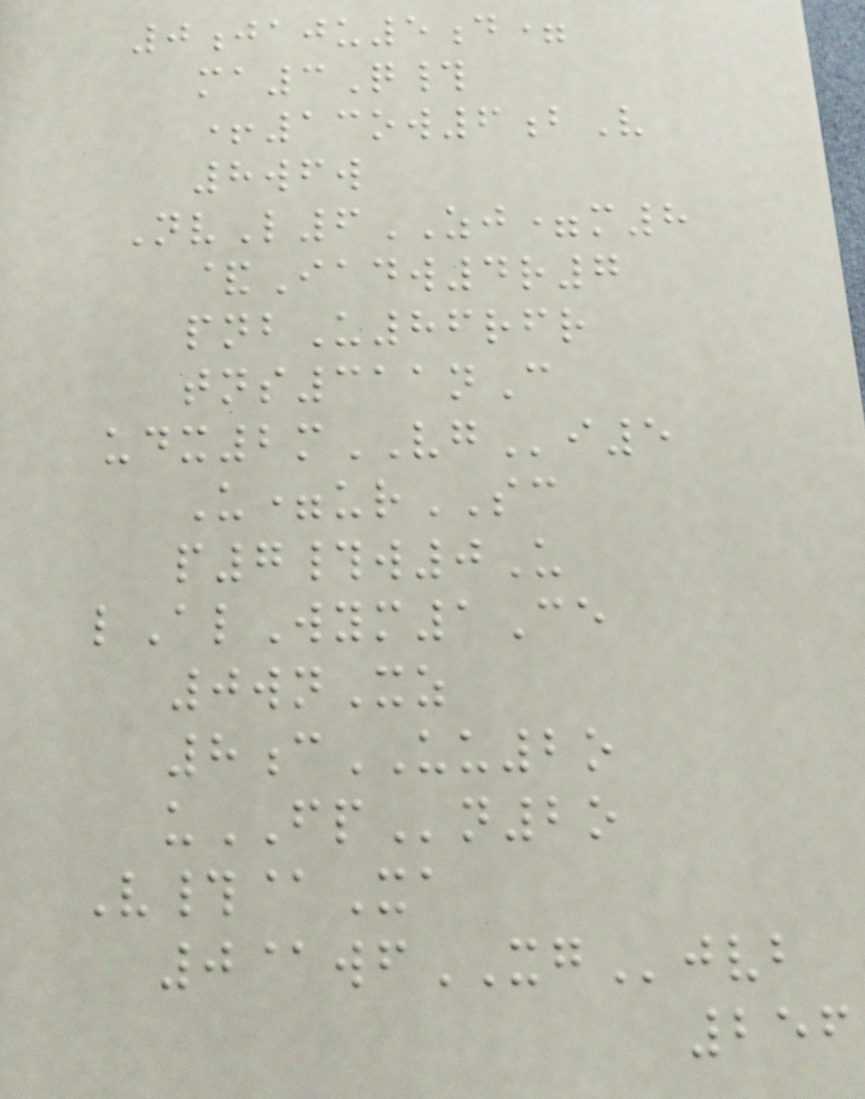0jaju5d=
ma3Q#
+13ow6bV
8wfw
NvL6ZJ=m8
&Iadw4r7
pnbU86rfr
tns311nC
udx2mVGi5
U=urSC
p7#w0U
lAlWym1Ce
0wnXz
8cUU2o
uFPn2o
V#@Xa
0@wfXGjvb
256
